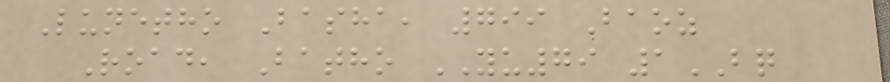Lunetho Basha, 799 Baoz
Road, Batho YU79 1BQ
